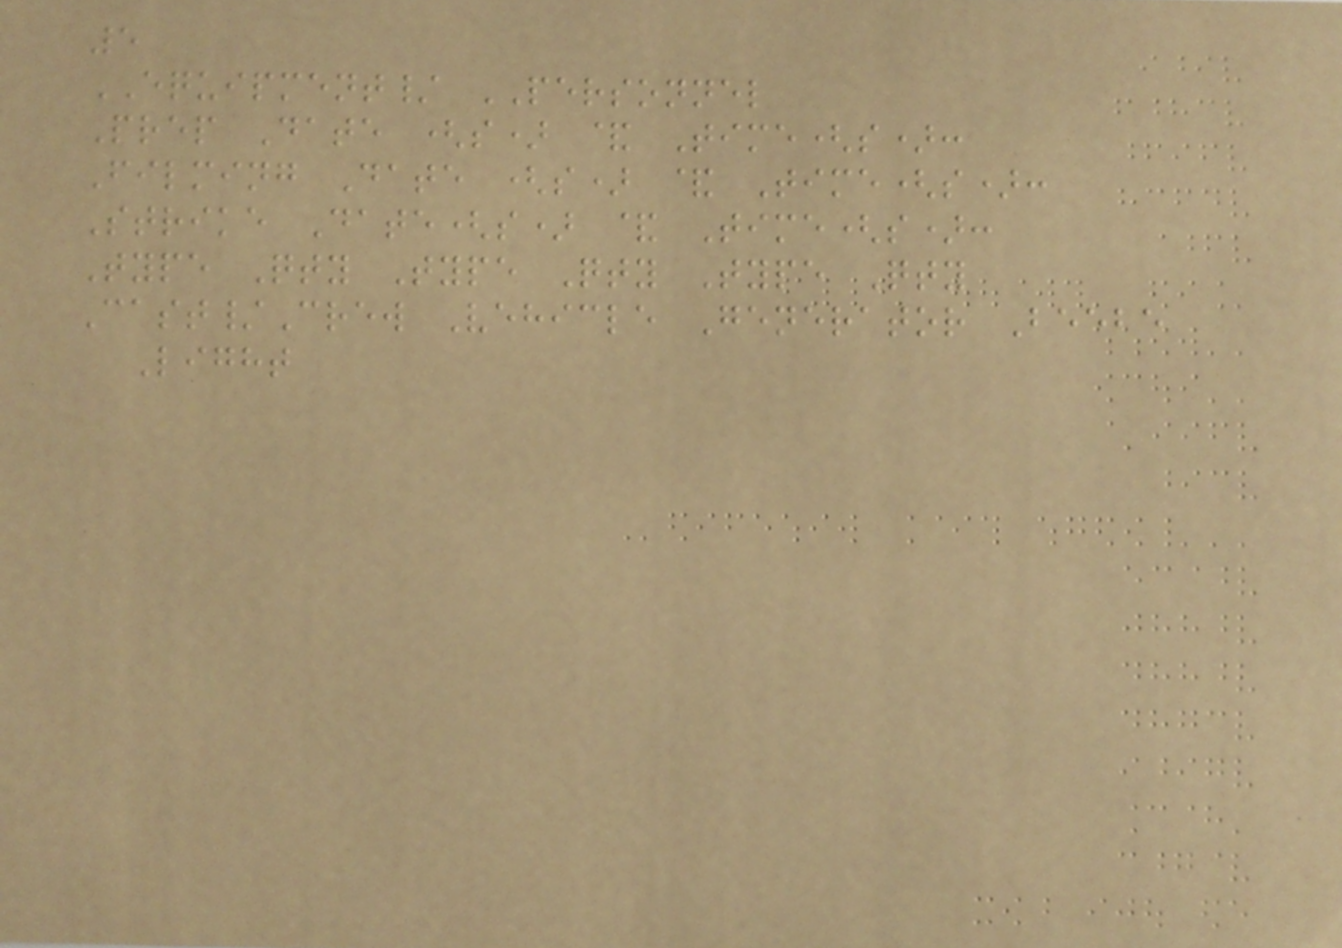5
EQUIPMENT/ PERSONNEL
Prep Date (s) & Time(s):
Filming Date (s) & Time(s):
Strike Date(s) & Time(s):
Type Qty Type Qty Type Qty
Cast/Crew Vehicle Generator Beebe
Light
